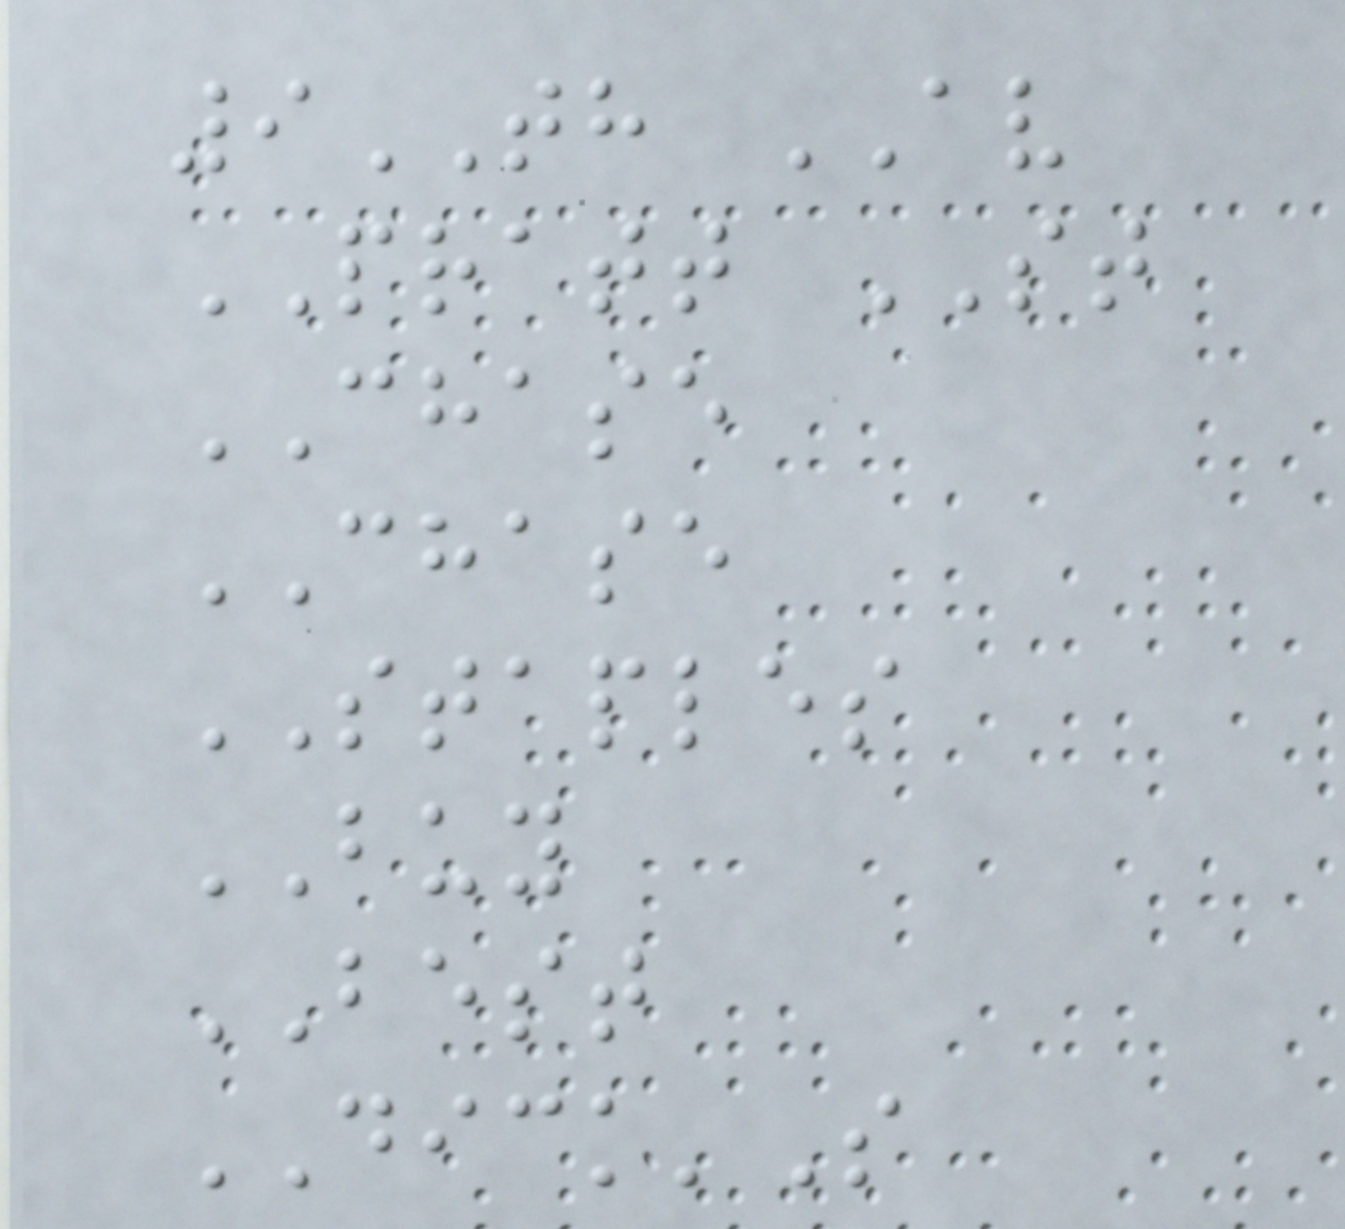9TH AV
PRATT ST
CHASE
CHASE
STAPLES
BUY
BEST
DICK'S
